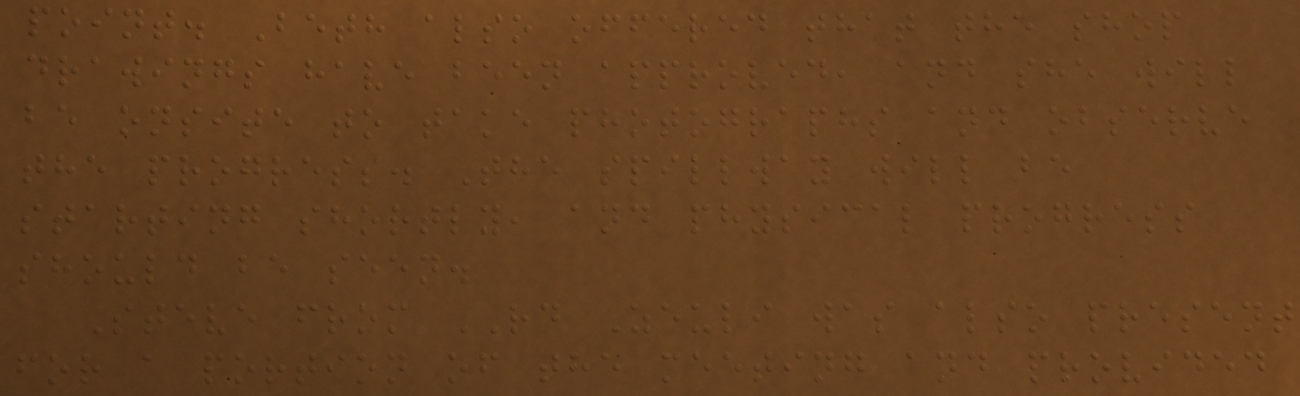point. Beth also offered that the shop
drawings have been approved, and she will
be onsite to take photographs and observe
the progress. The spillway will be
starting shortly, and physical progress
should be seen.
Steve from RD Zeuli was also present
for a portion of the meeting and provided
